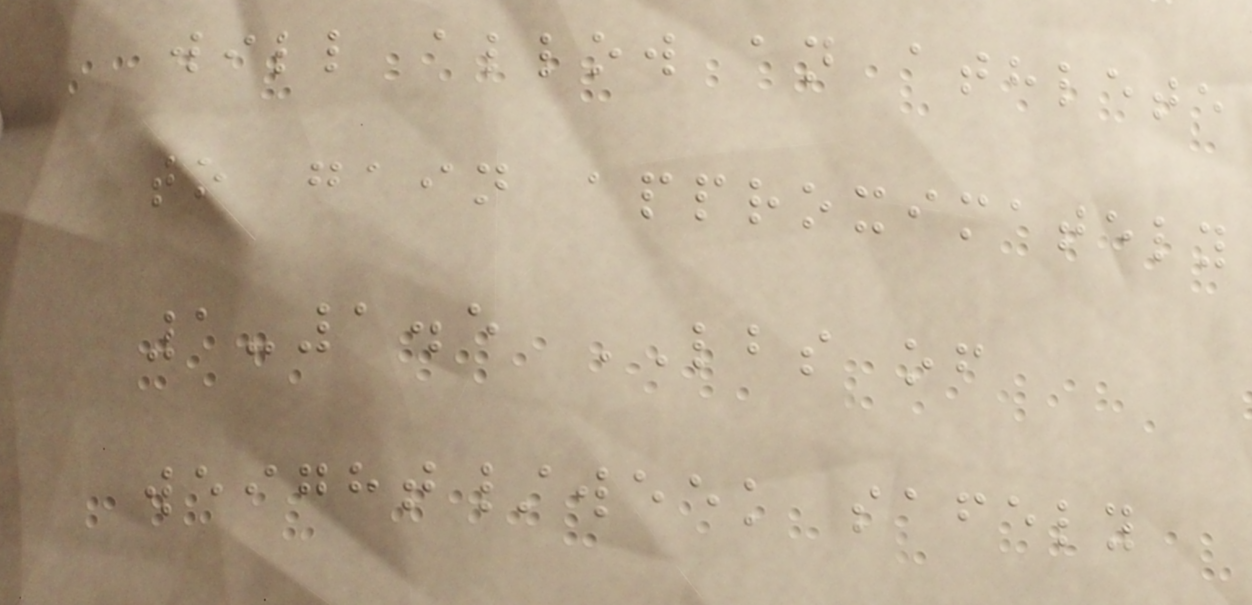will allow an athlete
to gain approximately
1-1.5 LBS of
weight/week safely
